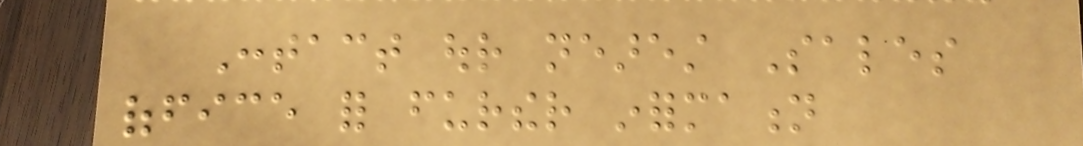Contact our nearest Sales
office for further information
